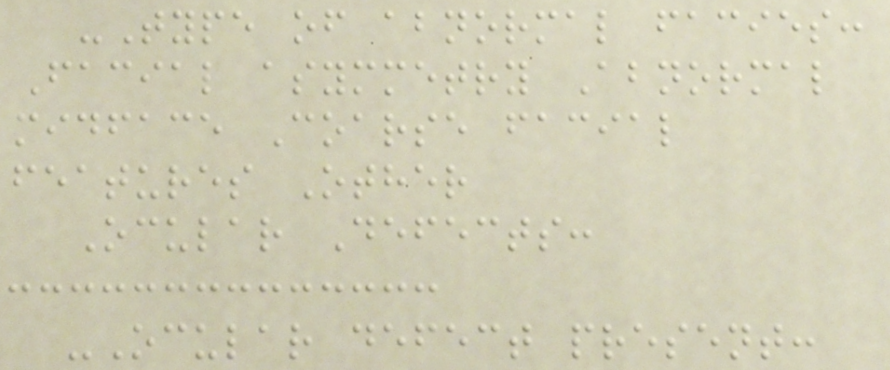-Type of abnormal facies:
Facial asymmetry Abnormal
midface Coarse facial
features Other
Ocular Defects:
-Ocular defect present:
